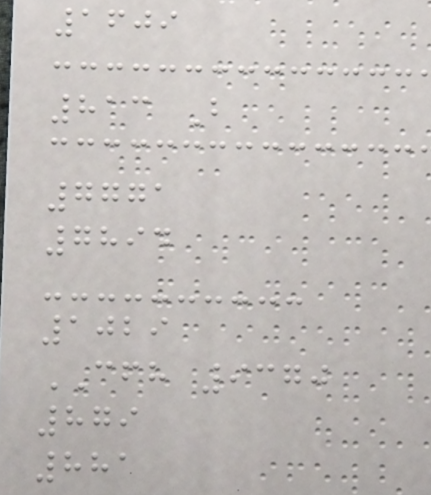1609
813 B
7771
7894
1029
CFH 9370
879
881
